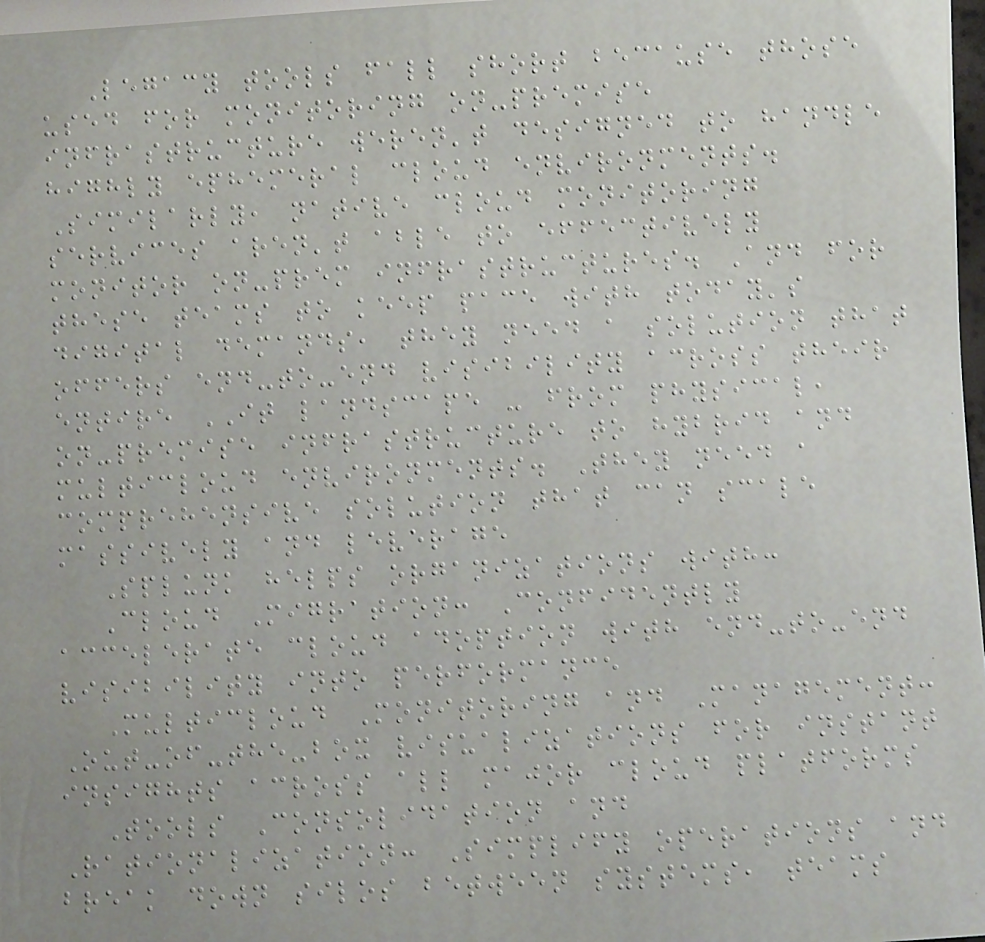Legacy tools fall short because those
used for monitoring on-premise
infrastructure weren't designed to handle
highly ephemeral cloud environments.
Similarly, native cloud monitoring
services aren't able to effectively
monitor on-prem infrastructures. And for
these teams to keep pace with today's
digital demands, they need a solution that
offers end-to-end visibility across their
entire IT landscape - from physical,
on-premise infrastructure to hybrid and
multicloud environments. They need a
comprehensive solution that can scale
massively and leverage
Splunk helps organizations with:
Cloud Migration: Confidently
accelerate cloud adoption with end-to-end
visibility into performance
Multicloud Monitoring and Management:
Out-of-the-box visualizations for instant
insights across all major cloud platforms
Tools Consolidation and
Rationalization: Simplify operations and
break down silos between systems, teams
